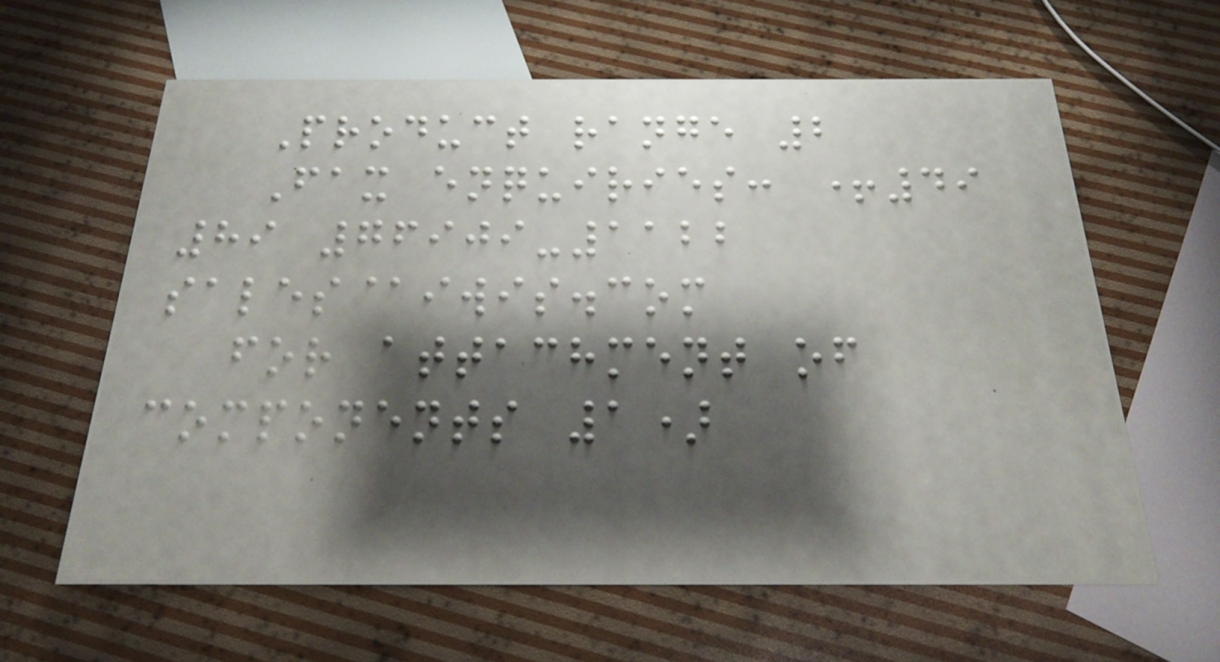Product range 2
Fax enquiries: +49
89 76909-1122
sales@iwis.com
for attachment of
components 1)
